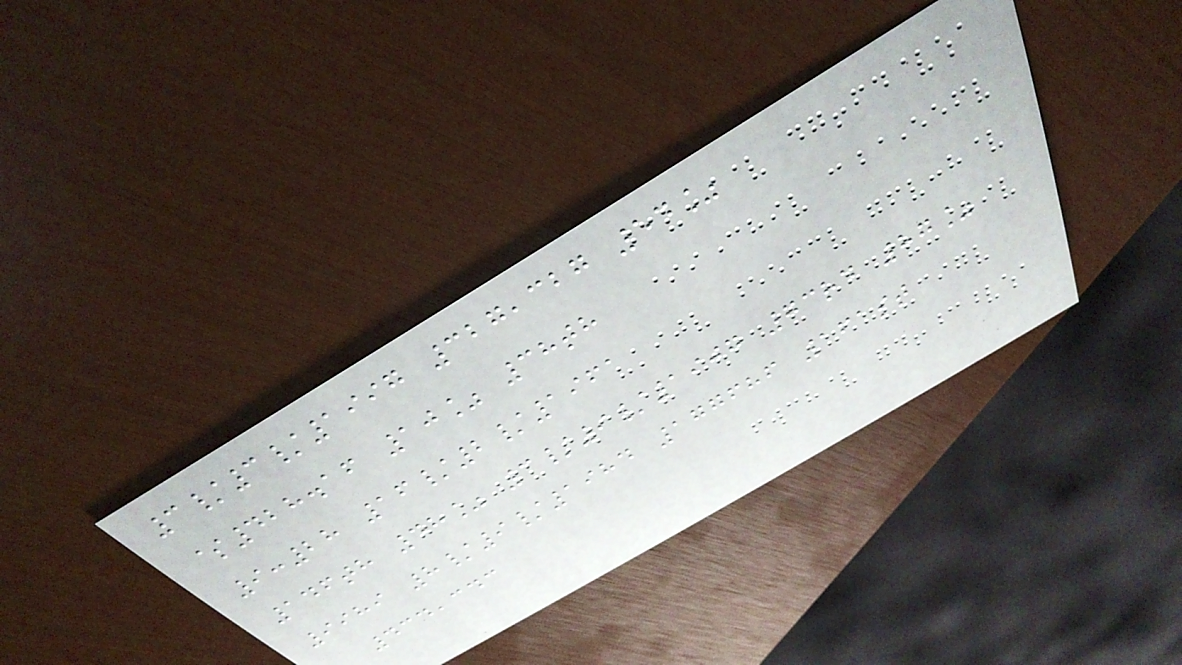3/3/1997 327,327 54%
$428.16 10% 38th
9:28 16/2/1961
146th 48% 3/9/1907 73rd 87%
9989 8/9/1984 177686 161st
434,343
